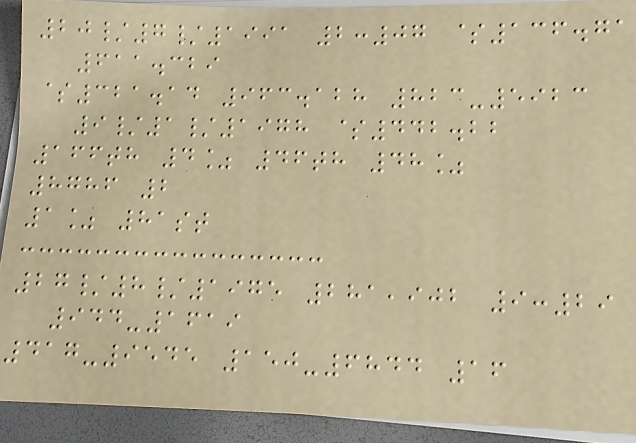20/7/1991 2:07 $136.71
611.329
$321.14 963.128 823-5923
9/1/1978 $442.22
166th 4% 46th 48%
8786 2
1% 81st
27/8/1975 281,902 9:29
944-1619
417-9545 150-6844 16
